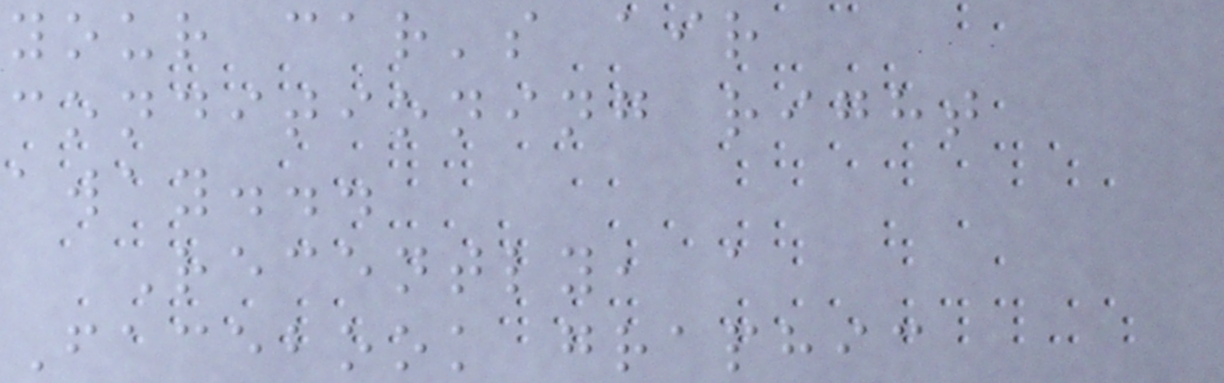your car's air
conditioning right
away...
Recently, a
Facebook graphic
